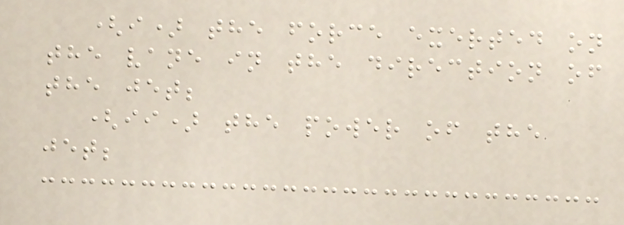(i) the force exerted on
the vane in the direction of
the jet;
(ii) the power of the
jet;
